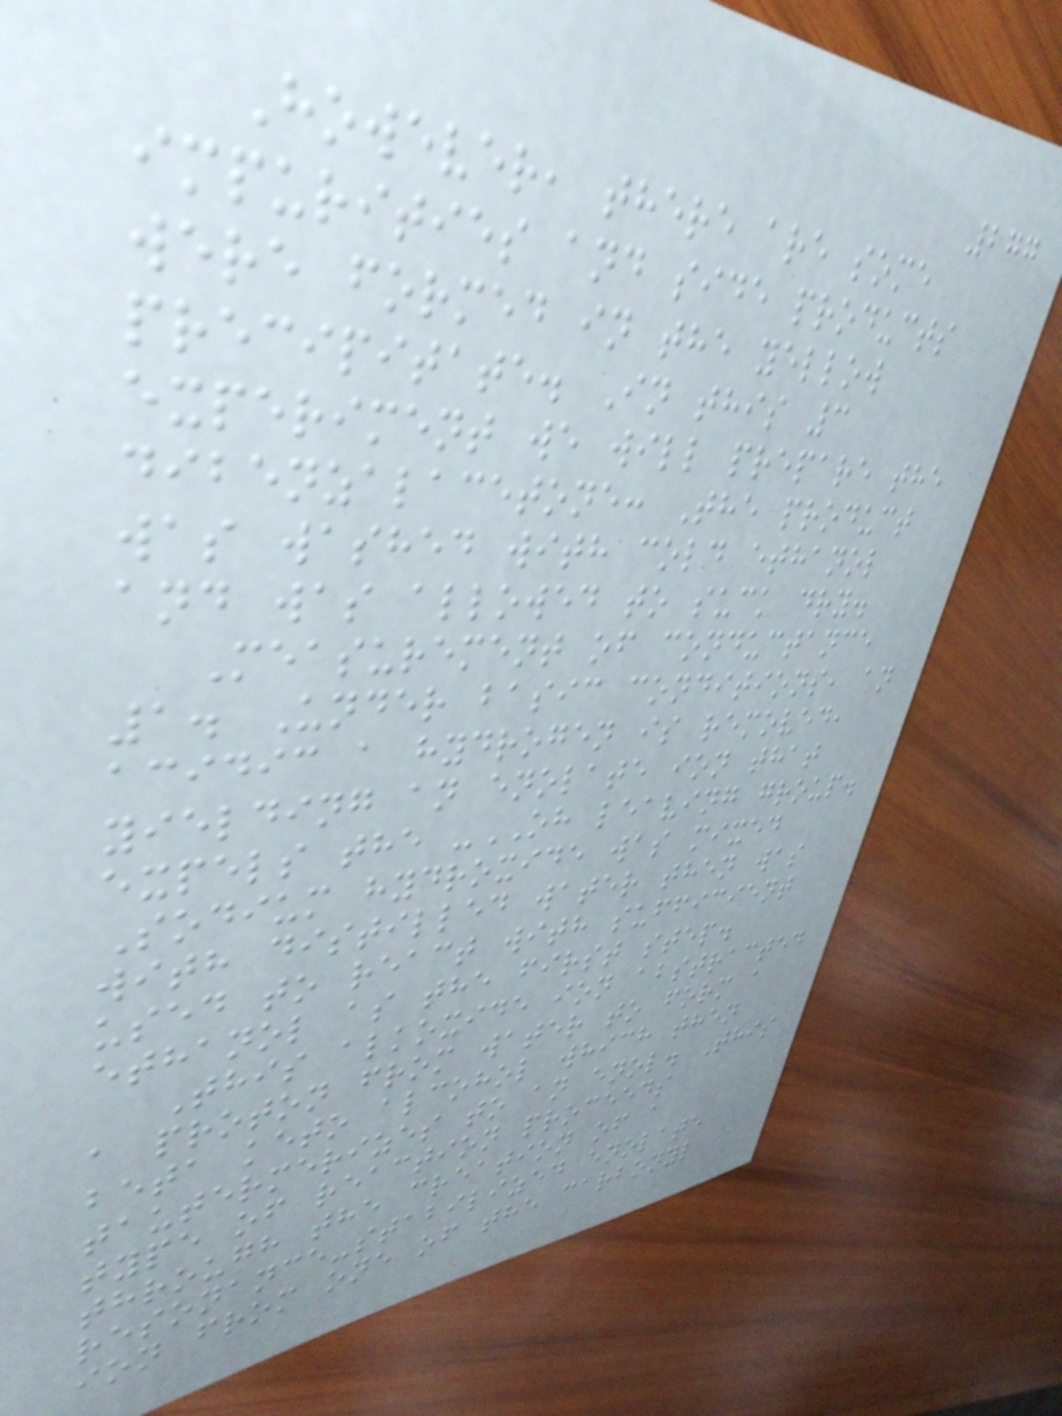277
However, there are some
impurities and side products
were formed in the yellow
precipitate. In this 3
experiment we will prepare the
dibenzalacetone: The product
was washed with cold ethanol
and was allowed to suck dry.
Measurement of conductance
1. Under basic conditions, an
acidic a hydrogen is removed,
yielding an enolate ion that
expels the -OH leaving group.
Sodium hydroxide was mixed
with distilled water then was
used to react with sufficient
ethanol as the first step.
This alkoxide ion abstracted
a proton from water to form a
beta keto alcohol which then
tautermerizes to an enol. This
type of reaction proceeds
through the creation of a
resonance-stabilized enolate
ion from one of the carbonyl
